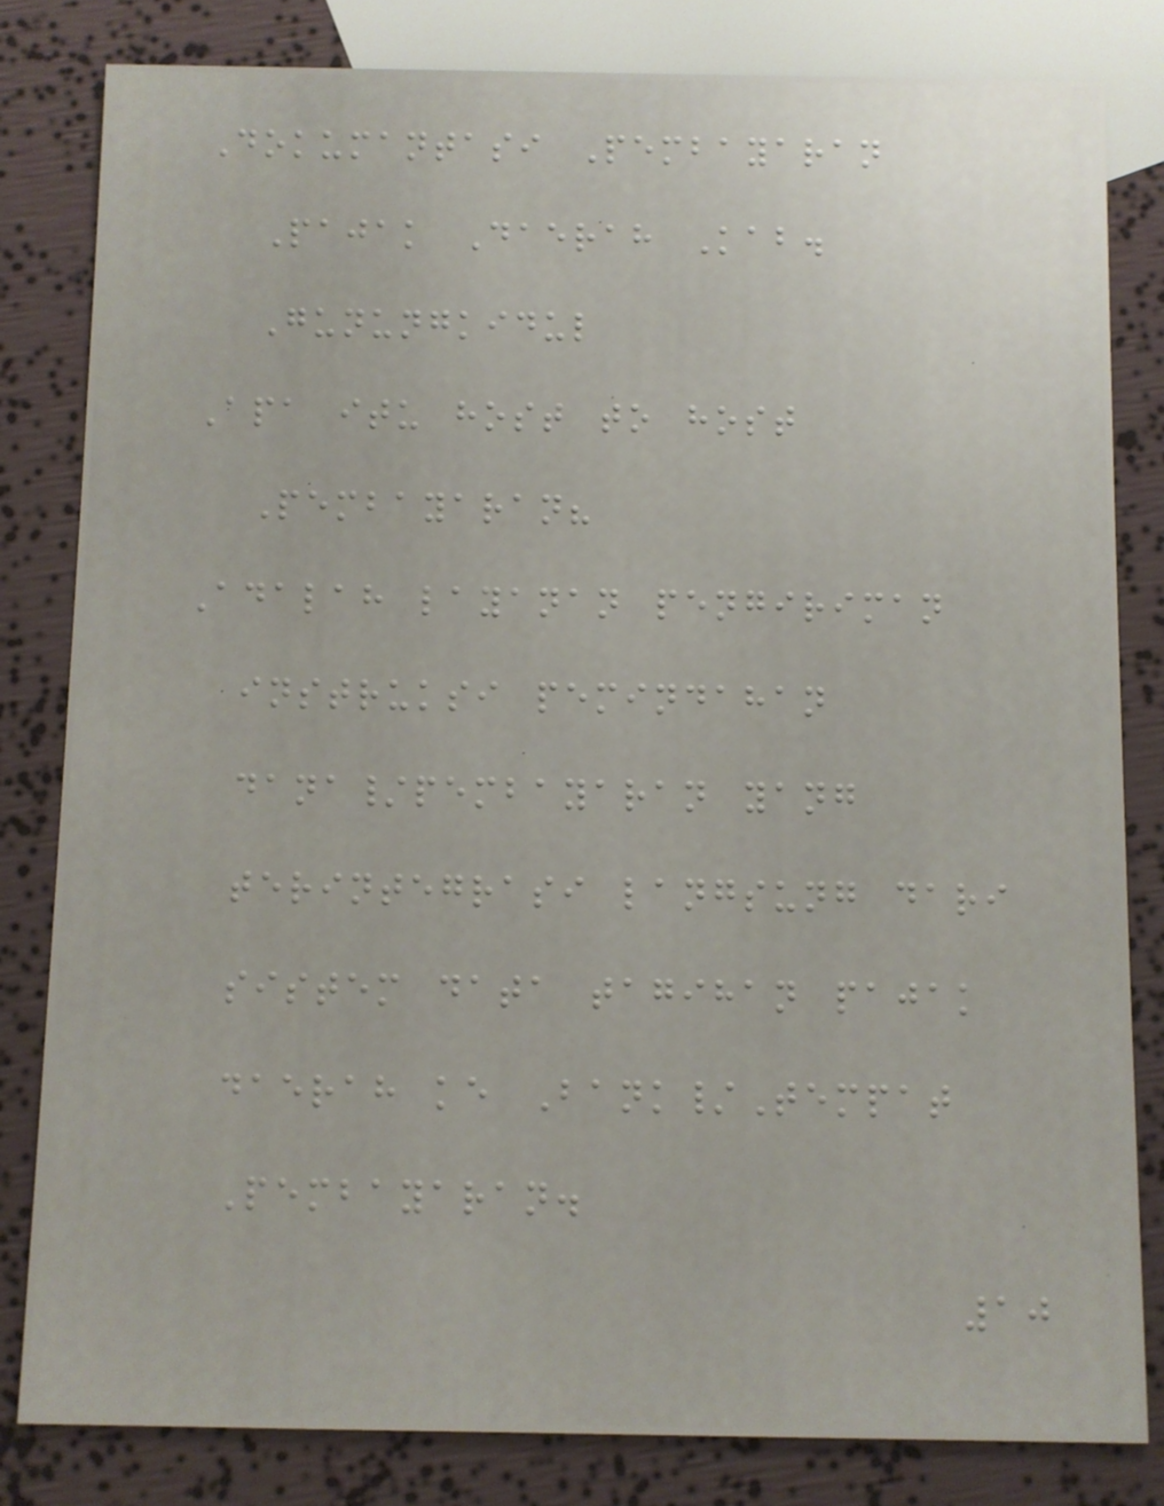Dokumantasi Pembayaran
Pajak Daerah Kab.
Gunungkidul
Apa itu host to host
Pembayaran?
Adalah layanan pengiriman
instruksi pemindahan
dana/pembayaran yang
terintegrasi langsung dari
sistem data tagihan pajak
daerah ke Bank/Tempat
Pembayaran.
10
